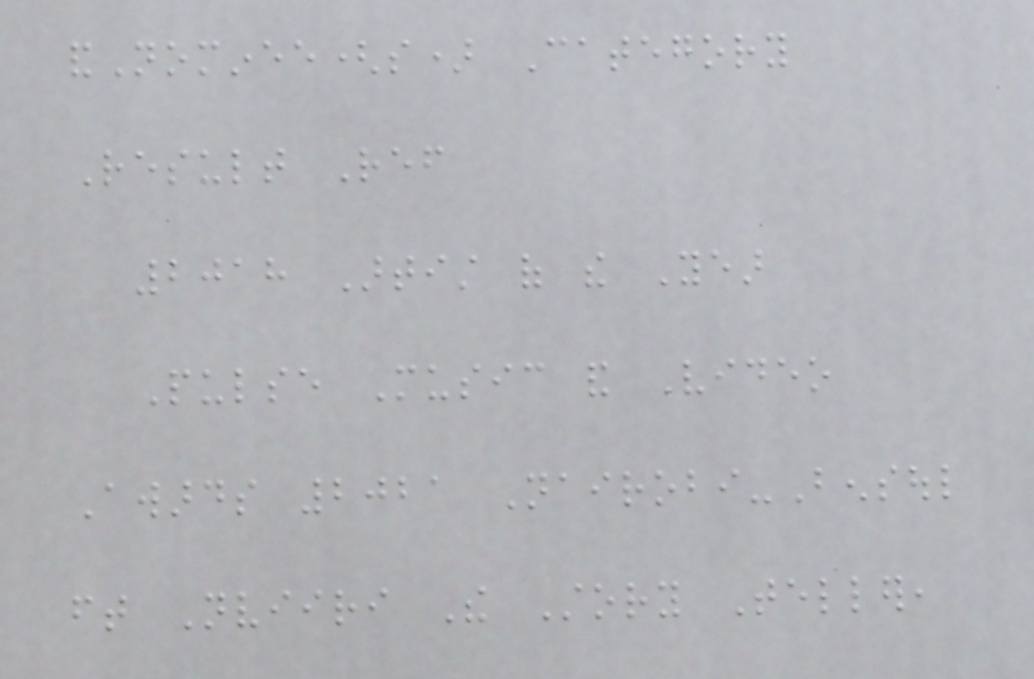andNominee(s) Category
Result Ref
2018 Artist of the Year
Pulse Music and Video
Awards 2021 Nairobi-Bensoul
ft Nviiri The Story Teller,
